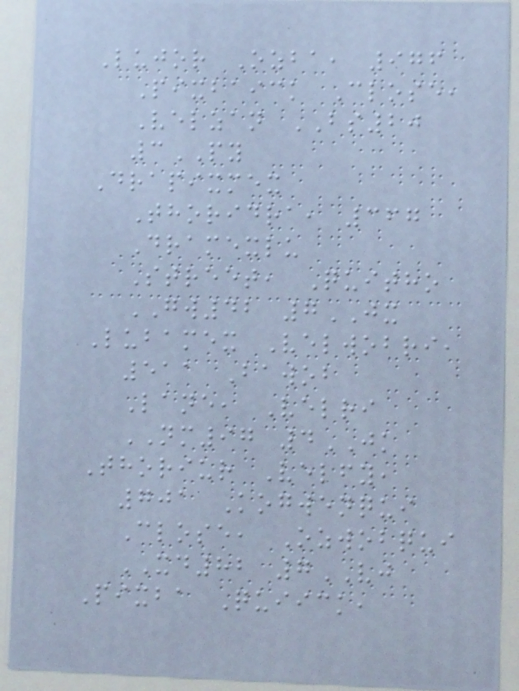Lujor Ozba, 976
Pixbaick Close,
Velzan BS20
3PY
Drapixmex
Thoridra, 367
Dramexlu
Street, Quitho
GW42 7JX
Lubamex Velwobri,
511 Bawob
Lane, Velri
NM97 4JK
Thoriur Velfy,
701 Kogwenqui
Close, Ozwobqui
XD82 7VJ
Pixba Quiick,
